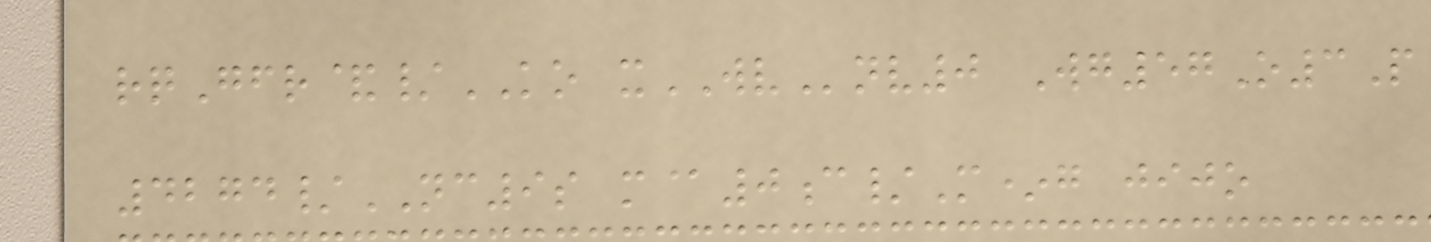rqGfr&/KO xWVnv0 Wg57O3P
4274/NC9s m@0c/M*g jijo
